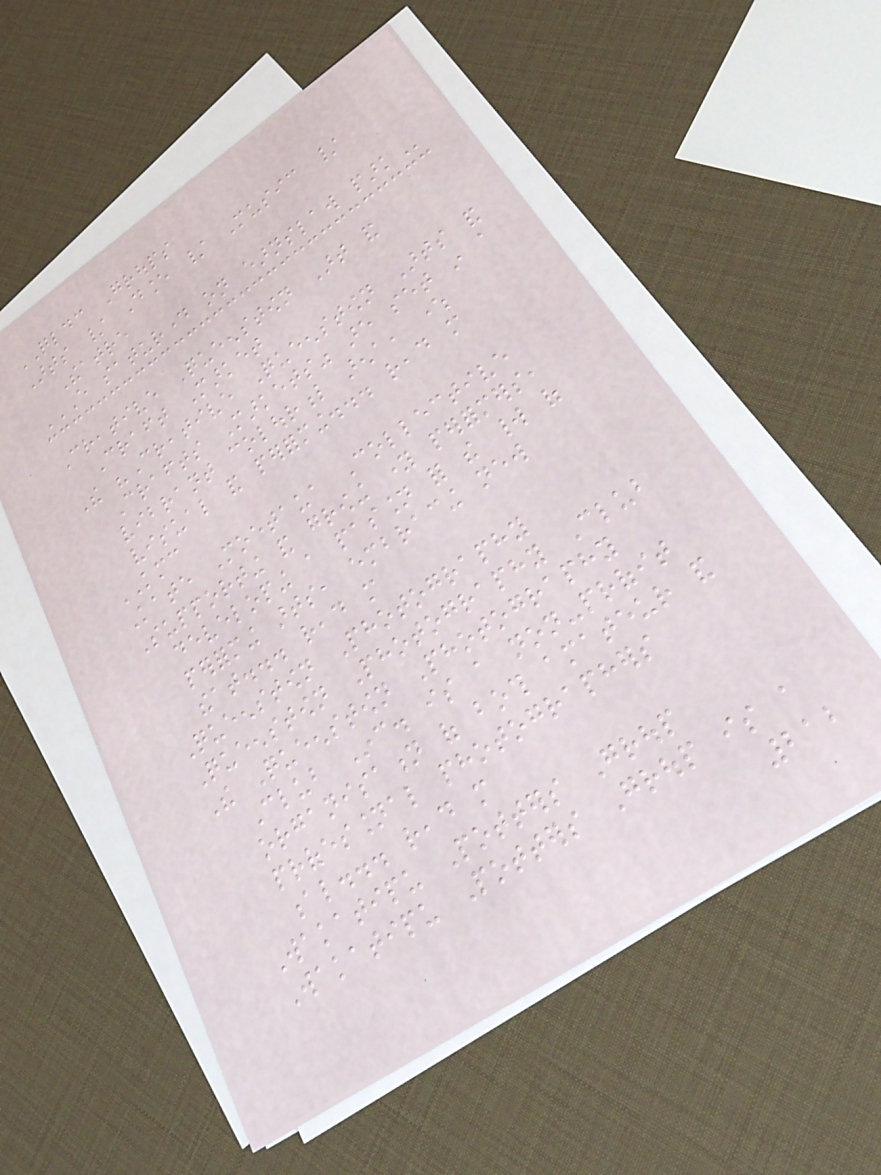QLDC Groups
Arts / Dance / Music /
Theatre
EVERY SATURDAY ON EARNSLAW PARK
Creative Queenstown Art and
Craft Market
The "Creative Queenstown Arts and
Crafts Markets" are set in a
vibrant colourful arena, where
visual and performing... read more
KMC
Kate Moetaua Collective
Supporting and growing young performers,
developing a passion for the world of
performing arts, embracing new
theat... read more
Queenstown Photography
Queenstown Photography Club
The Queenstown Photography
Club Inc. is a non-profit
organisation of both amateur and
professional photographers
al... read more
Wakatipu Potters Group
Wakatipu Potters Group is a
212
